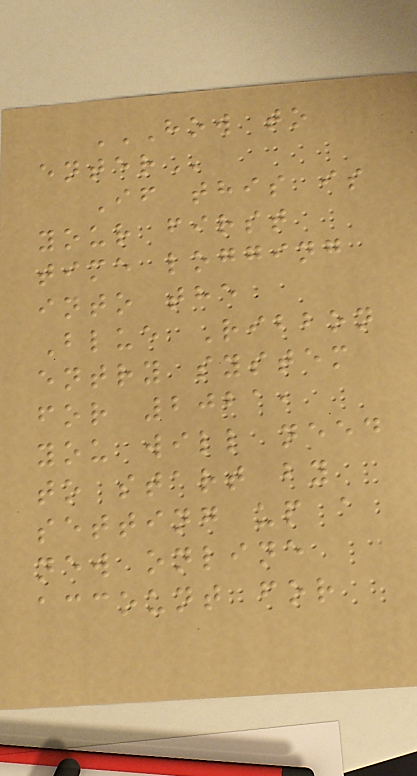HOW TO
ENTER
If this is
your first
time logging
into the
Blue Ribbon
entry system
for 2021,
you will need
to start by
setting up a
new online
account for
